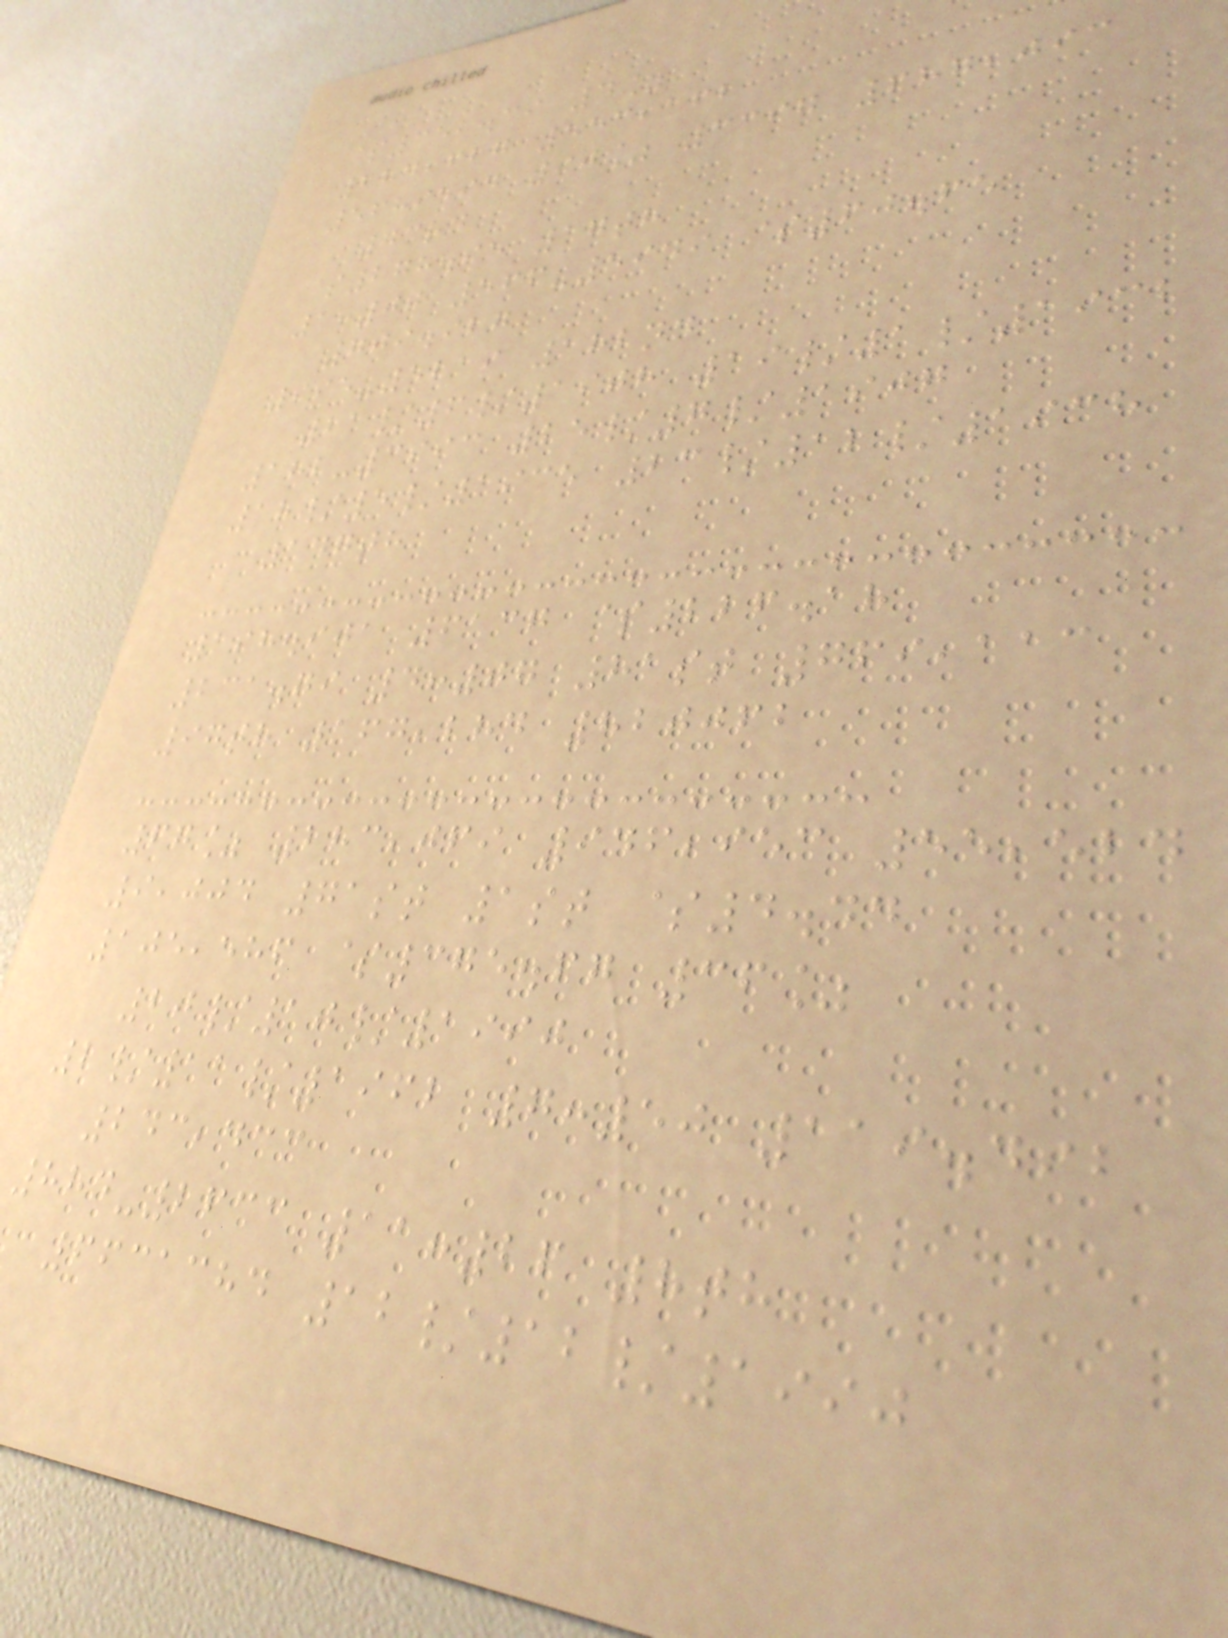$352.39 4%
284,627 553,162
5689594 90% 3397 687,093
73rd
$278.95 17th
1:00 566-5949 $60.65
709.927
995-5219 182nd
21/6/1908 19/1/1932
182-3993 25/7/1907
18/5/1935 23/12/1938
147th
198.901 6137 $226.18
231.79 4:07 81st 769,113
97th 167,284 820062
67% 283,069 946,953 55,524
9,004 71st 1st $4.44
105,586 $375.67 36%
20/10/1990
2/11/1962 7:50 119.492
243,433
884-2633 11:26 8th
6631384 12/12/1990
